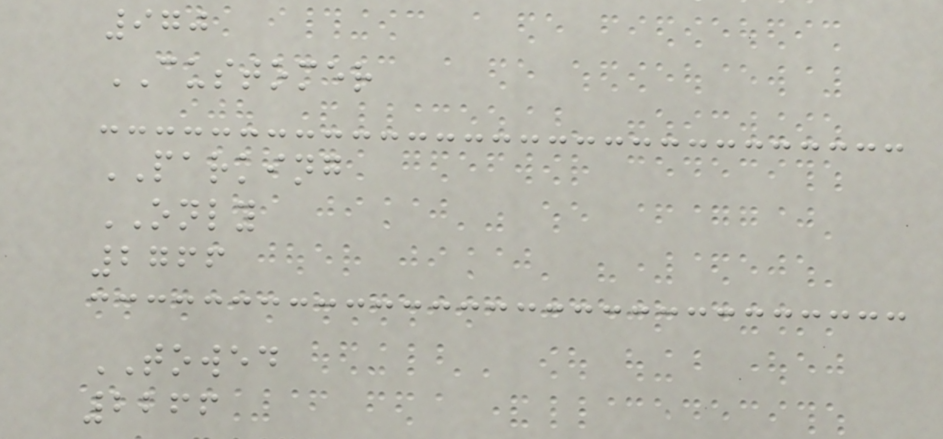970
CUSTOMER
PARKING
ONLY
2766
TOWED
2266
